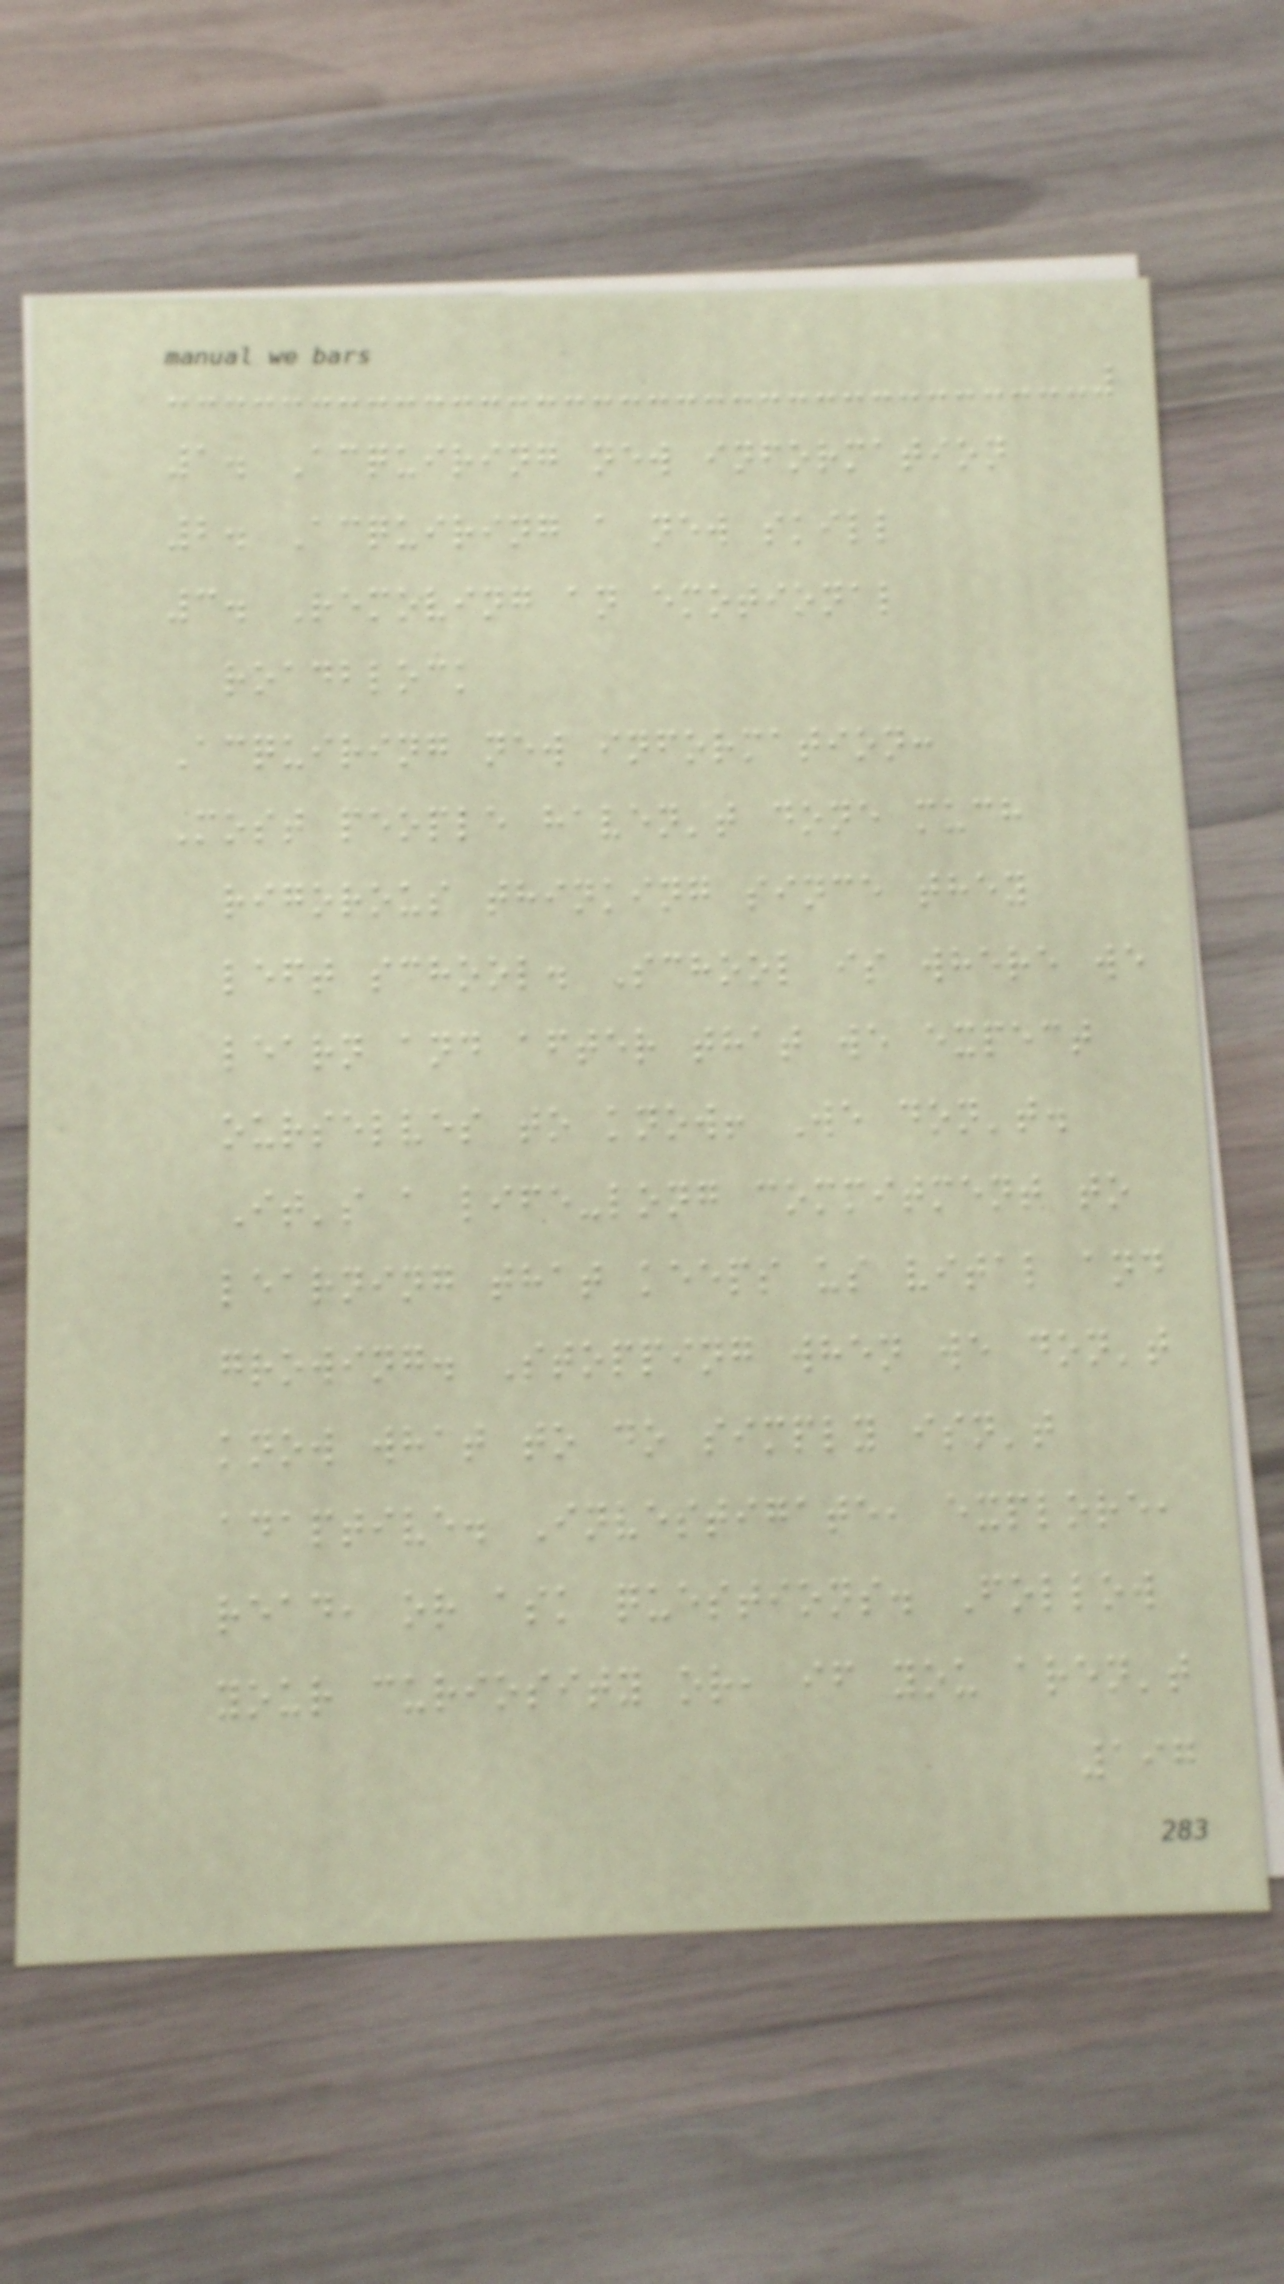1. Acquiring new information
2. Acquiring a new skill
3. Removing an emotional
roadblock
Acquiring new information:
Most people haven't done much
rigorous thinking since they
left school. School is where we
learn and after that we expect
ourselves to know! We don't.
It's a life-long commitment to
learning that keeps us vital and
growing. Stopping when we don't
know what to do simply isn't
adaptive. Investigate, explore,
read, or ask questions. Follow
your curiosity or, if you aren't
197
